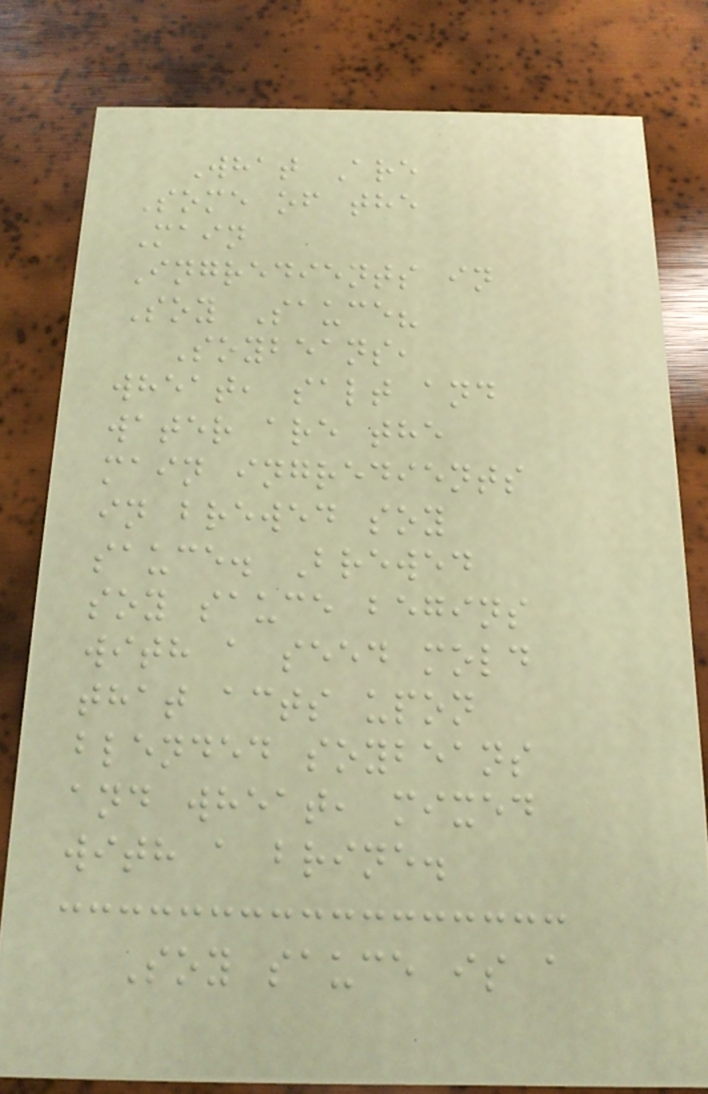What Are
Some of the
Main
Ingredients in
Soy Sauce?
Soybeans,
wheat, salt and
water are the
main ingredients
in brewed soy
sauce. Brewed
soy sauce begins
with a seed mold
that acts upon
blended soybeans
and wheat, mixed
with a brine.
Soy sauce is a
